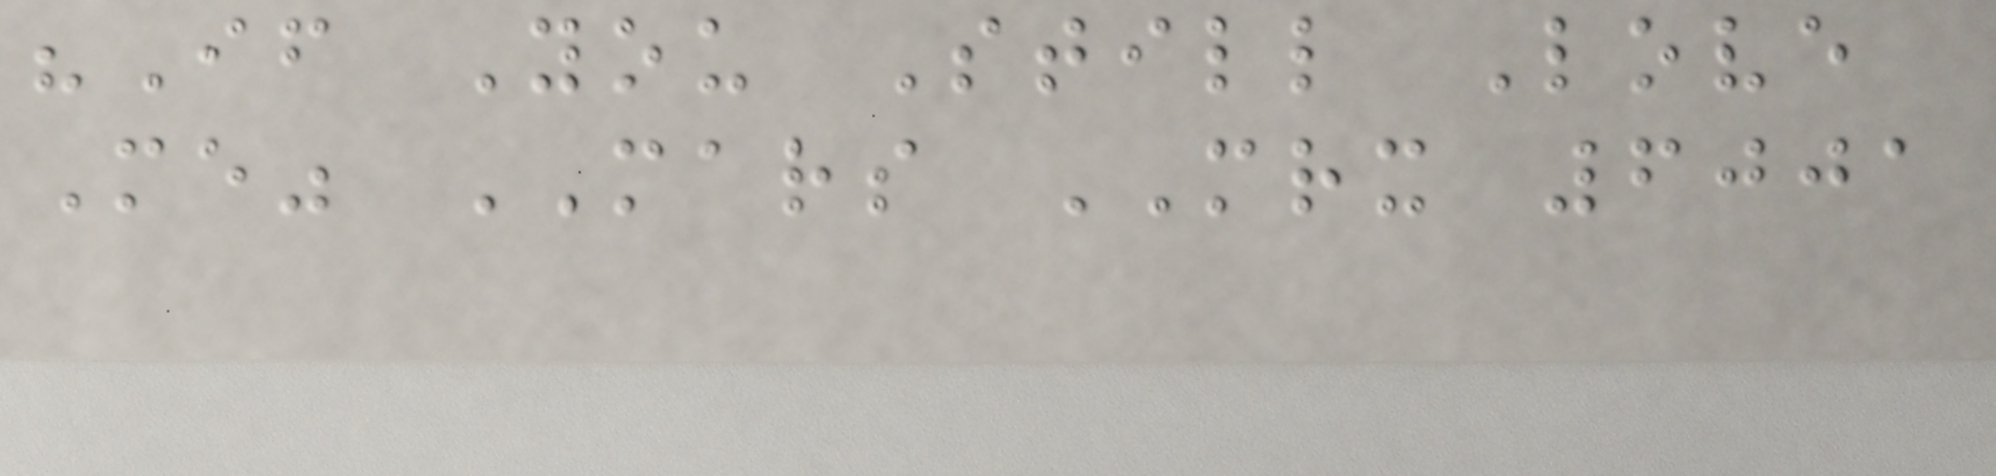"If You Still Love
Me" MARS MRX 6001
